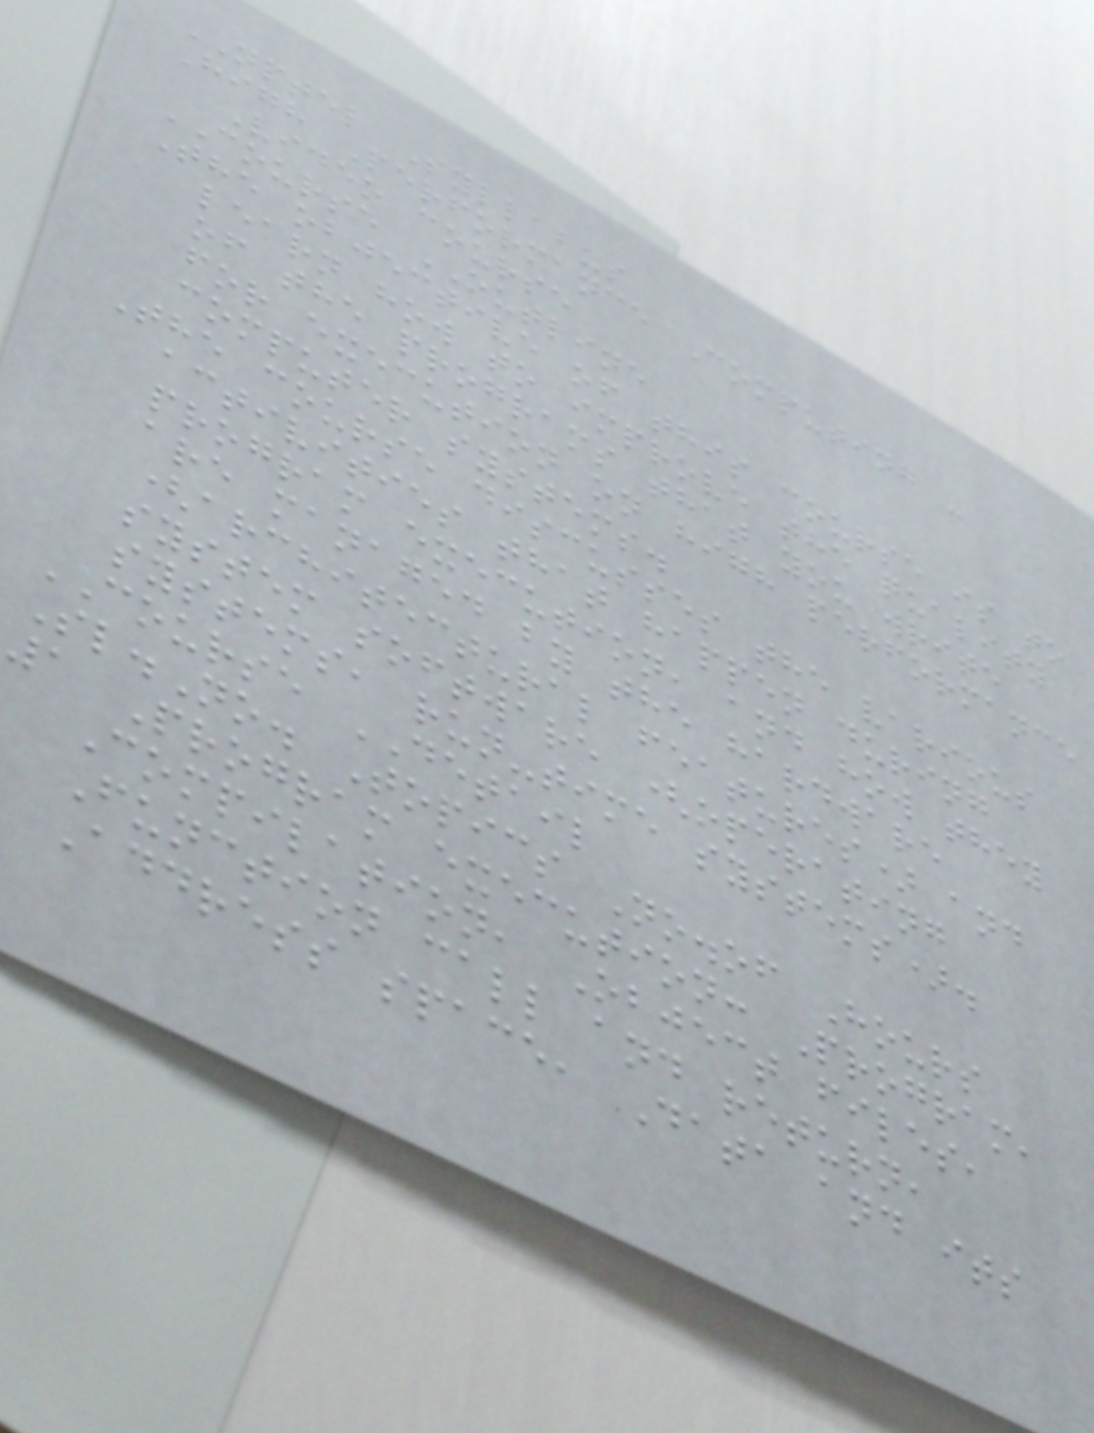NPTEL Syllabus
High Performance Computing -
Video course
COURSE OUTLINE
The objective of this course is to
learn how to improve the quality
of the programs that you write
for execution on high performance
computer systems.
The course discusses the various
activities that happen during
program execution, and how they
are managed by the hardware
(architectural features) and
system software (operating
systems, run-time systems).
COURSE DETAIL
Sl.No. Topics No.of Hours
1 Program execution: Program,
Compilation, Object files,
Function call and return,
Address space, Data and its
